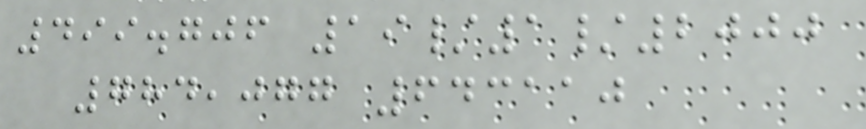499.706 19/1/2000
784,077 643110
